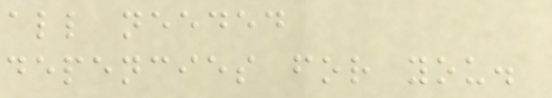all needed
depencies for you.
